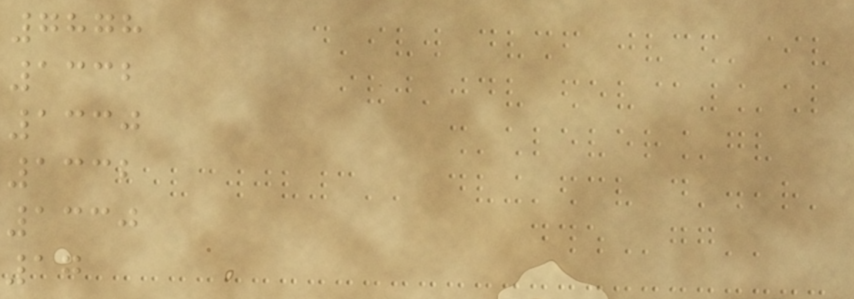7878
1332
1330
1332
1330
17
